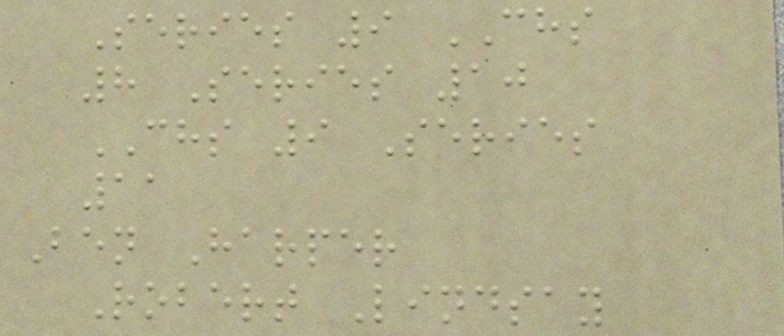Series 9 CHS
8 Series 10
CHS 9 Series
11
Ben Harper
Robert Lindsay
